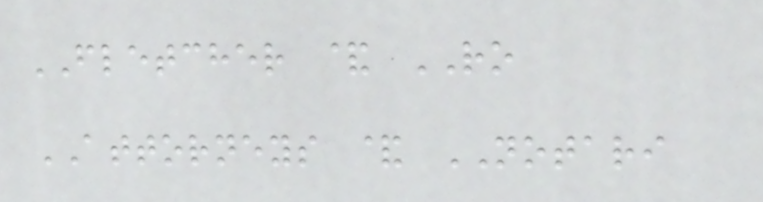FLETCHER & RO
ATTORNEYS & NOTARI
